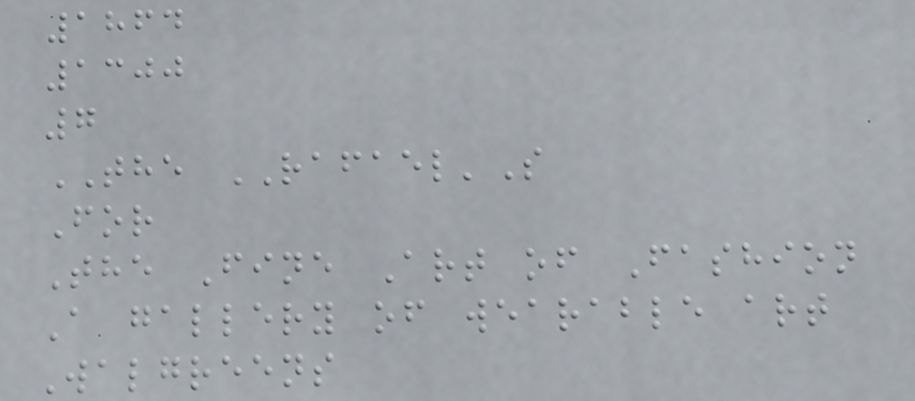1864
1300
7
THE RAFAEL'S
For
The Fine Art of Fashion
A gallery of wearable art
Walgreens
